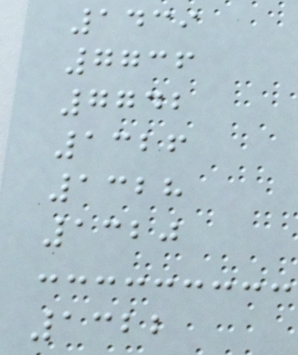1439
7736
7742
1326
1328
1320
1322
